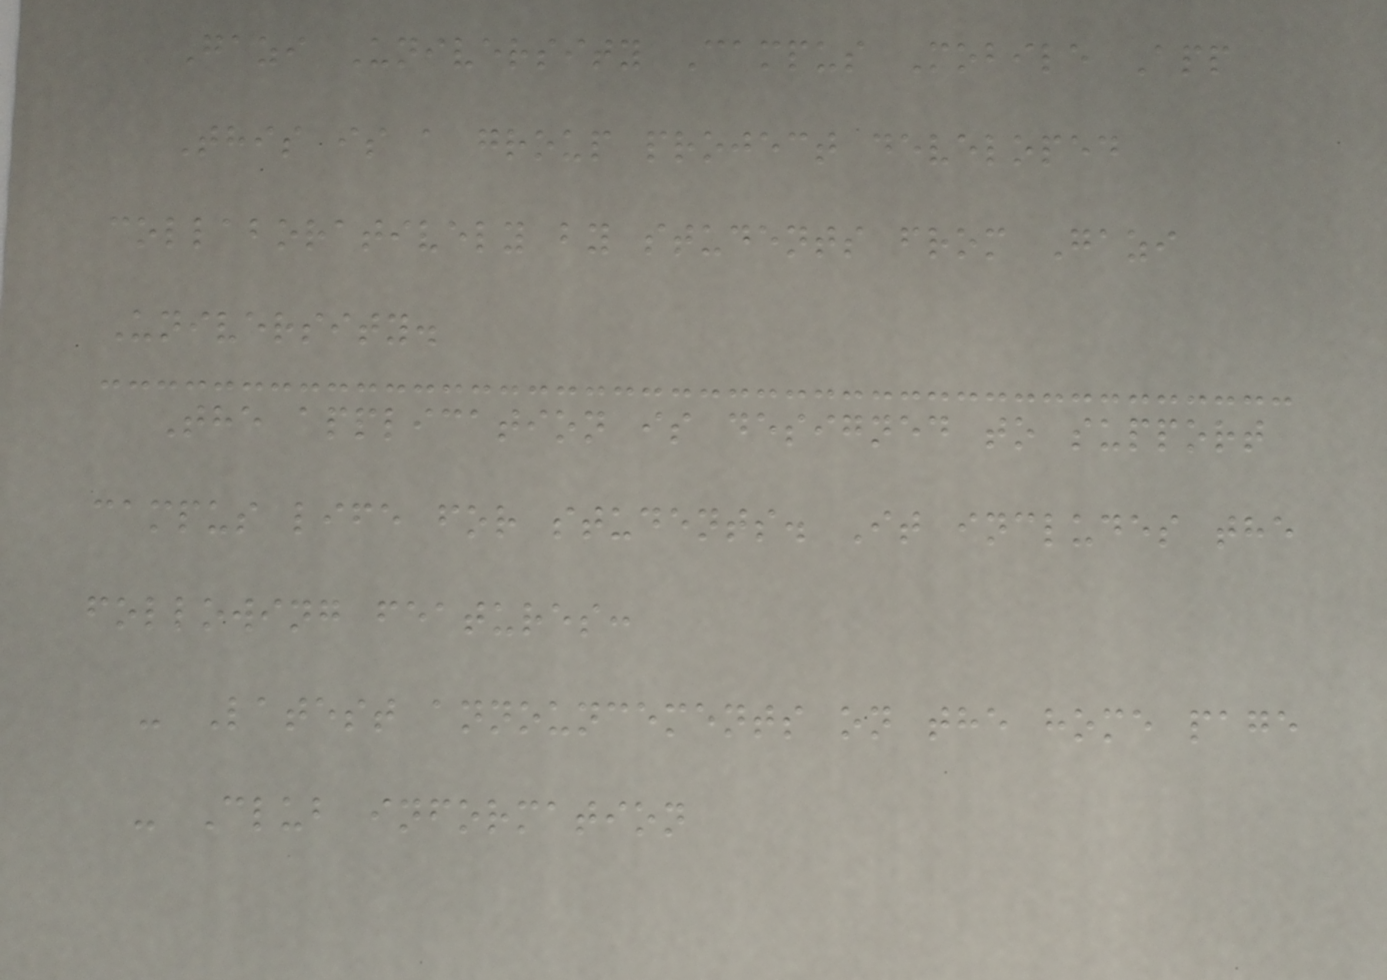Gazi University Campus Mobile App
This is a group project developed
collaboratively by students from Gazi
University.
The application is designed to support
campus life for students. It includes the
following features:
- Latest announcements on the home page
- Club information
